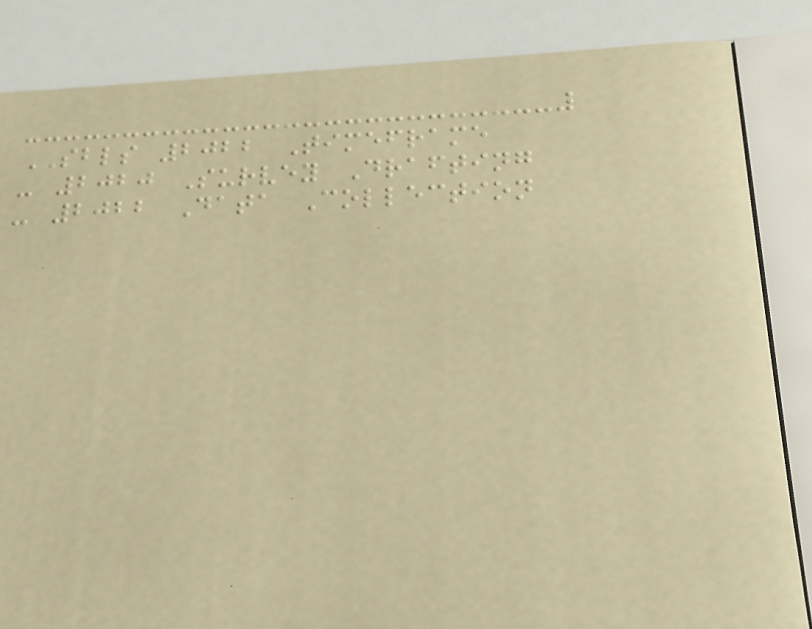SBLS 2022 Timeframe
- 2020 Survey Drafting
- 2022 Data Collection
